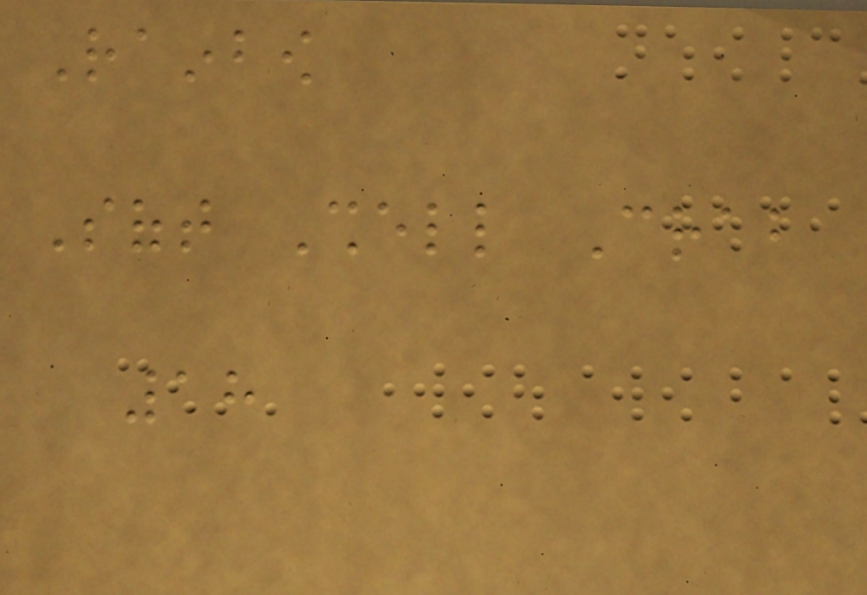Rainbow
Soft Shell Crab
18
